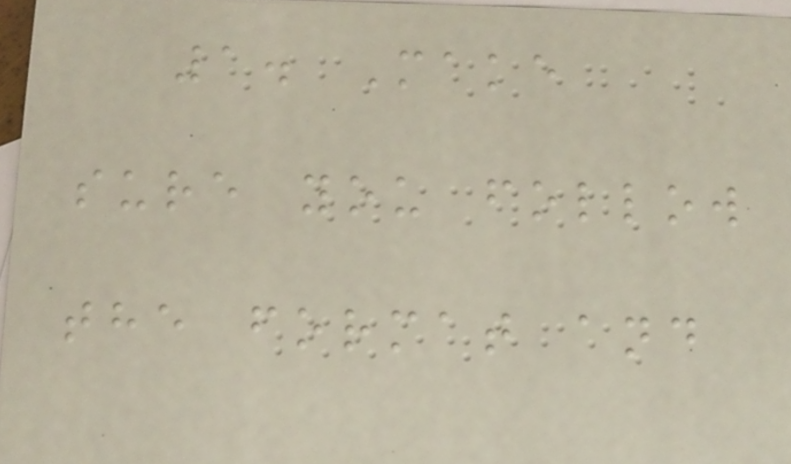1. Make
sure you follow
the format and
